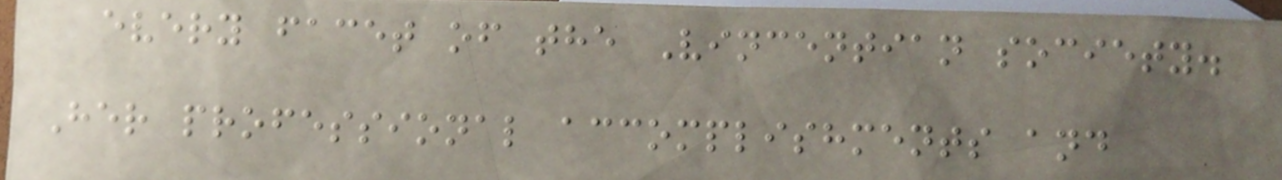every facet of the Vincentian society.
Her professional accomplishments and
